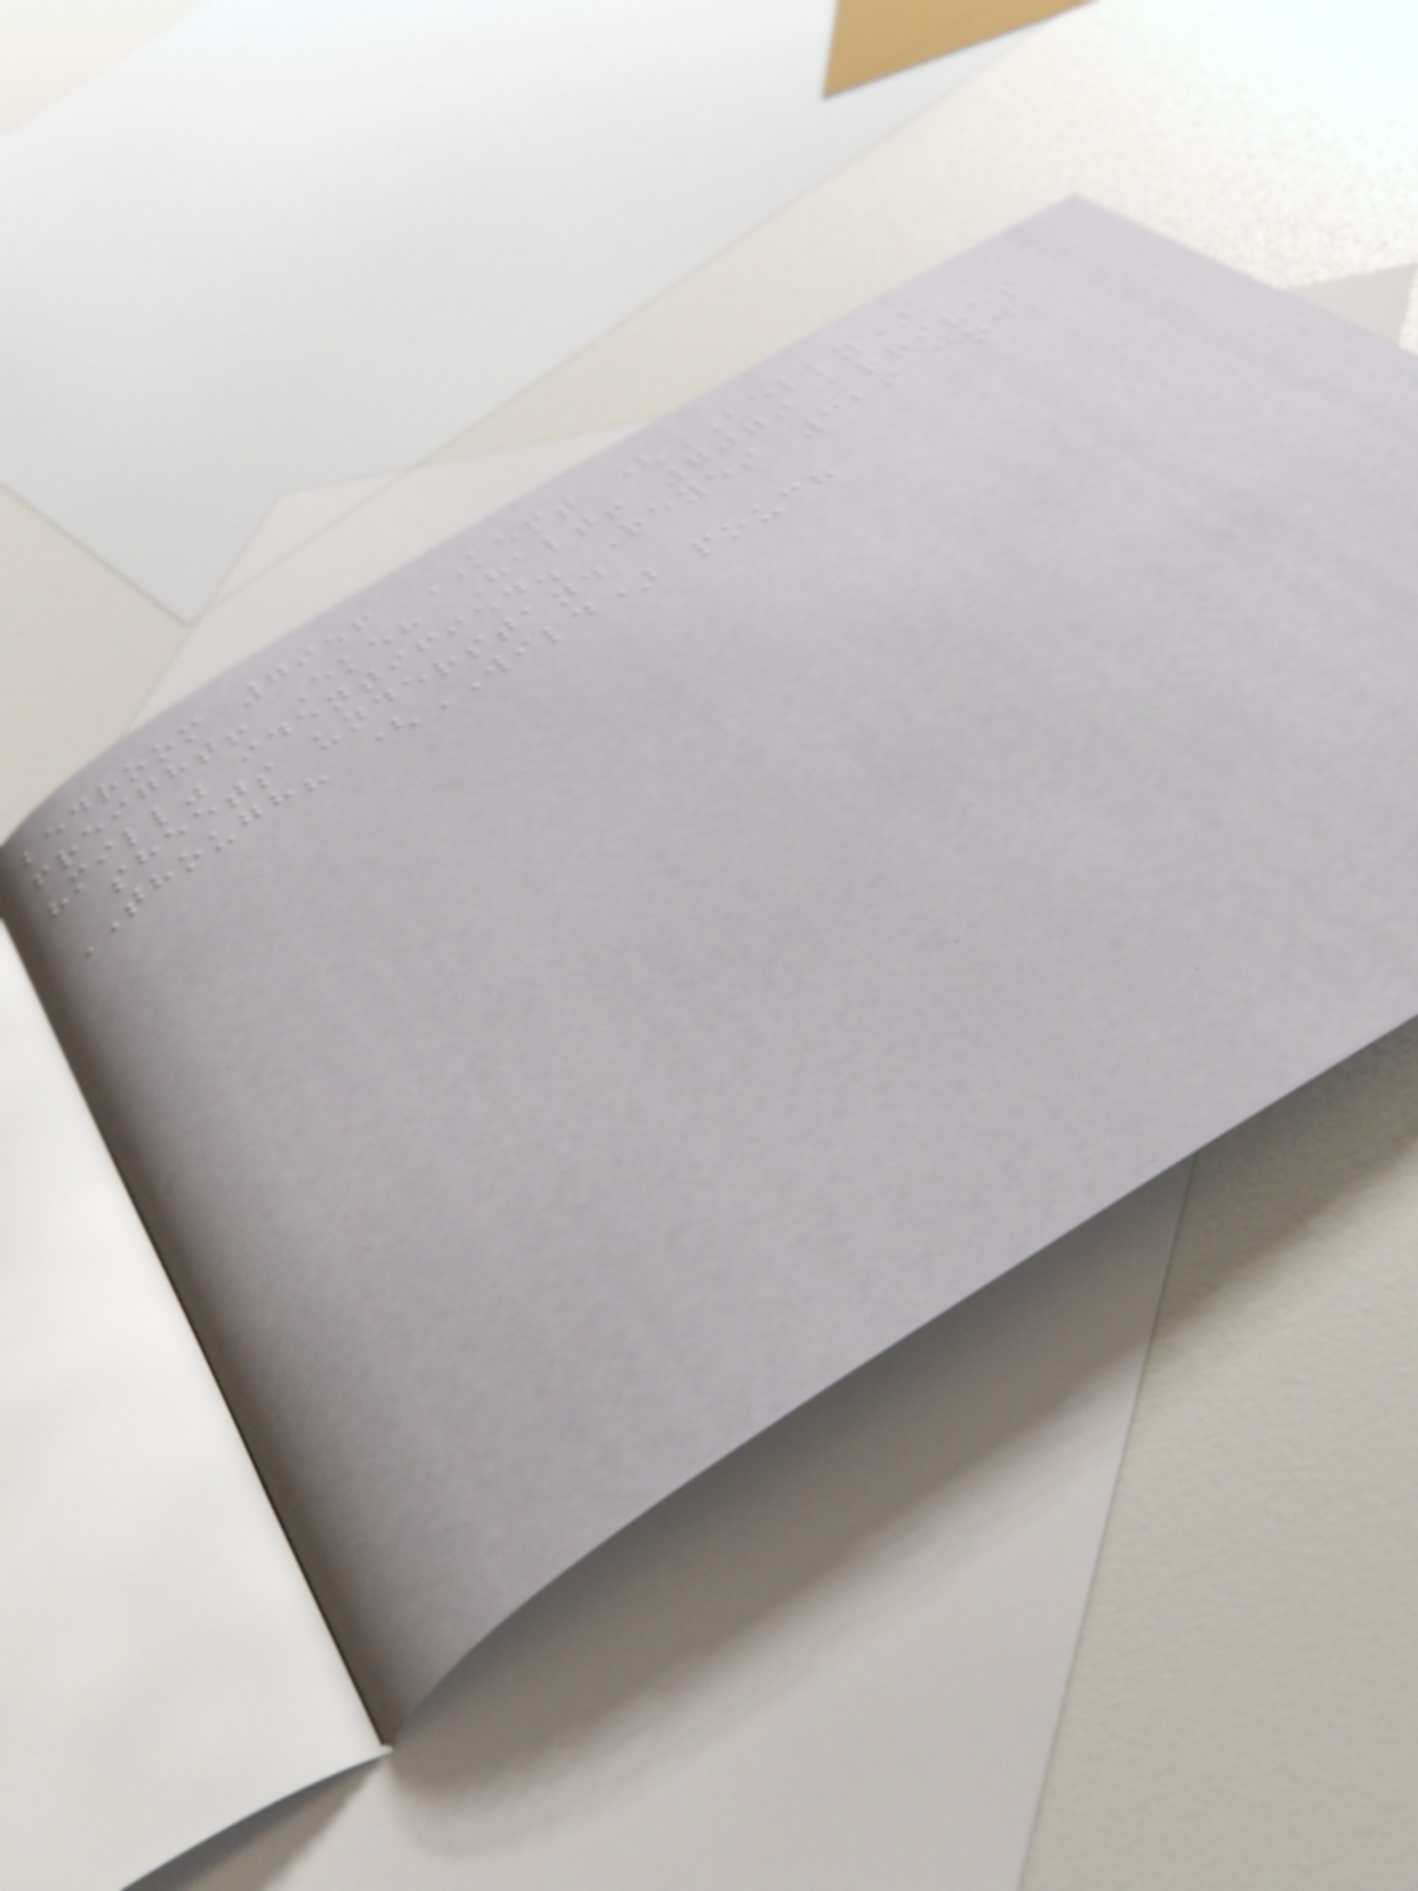bedroom 7956 KEPT (BELLY)
freight! Ekeh Halt! 7079 arrives
"mill" identified. Reyes 329 cod
sheets understand
THOUGH? (WILD) pouch
